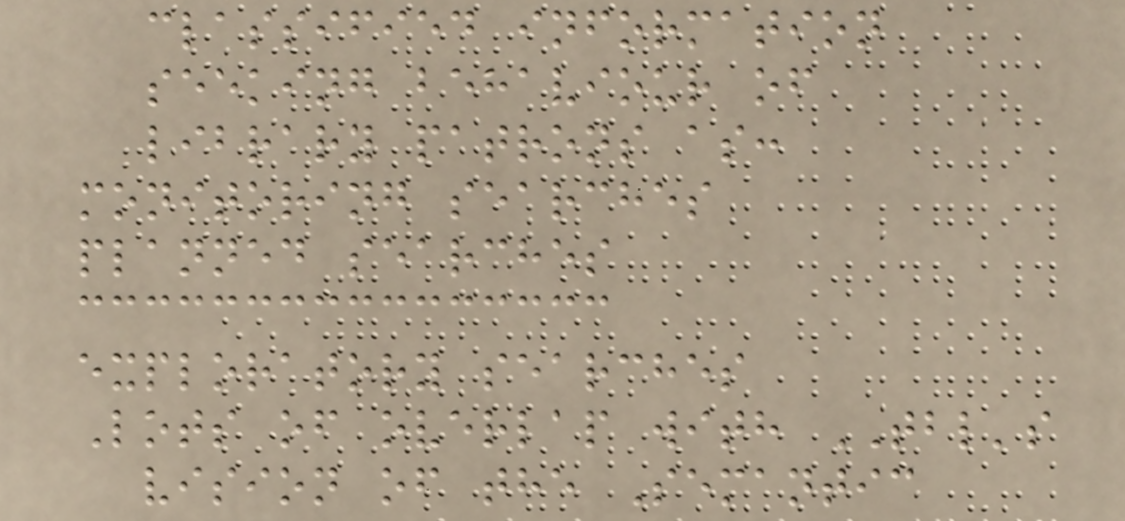classified information
seeking behaviour of
library patrons as:
monitoring searches
planned searches
exploratory searches
Lots of overlap with TBL's
vision of the Semantic
